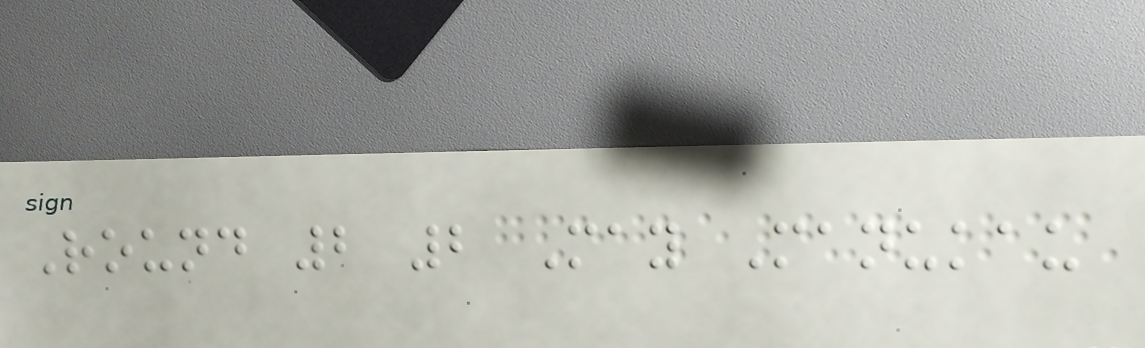Round 2 2 May Manukau
